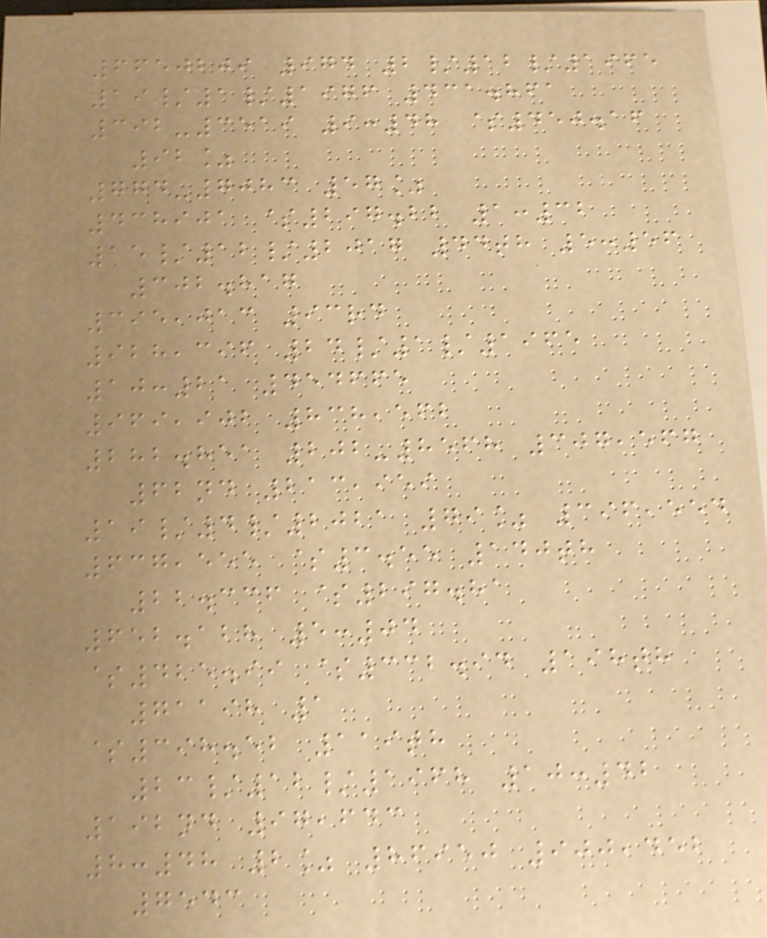6650209 974 2/12/1965
19/1/1976 431.861
392-3519 9:48 $450.16
92%
774-7083 57%
438901 $297.22 1:32
15/12/2017 44th 5:56
302.817
395,013 93rd
928,396 24/1/1965
10:21 454665
969,902 838,562
282.851 202-8568 307,567
62nd 213,959
19/4/2021 79% 396,554
637,555 $3.55 140th
22.336 $297.81
652.128 5:04
$425.99 $332.94 198th
71198 1
$398.52 119th
23/12/1968 10:42
192nd 97,643
8:48 2% 86950 900,452
7543
